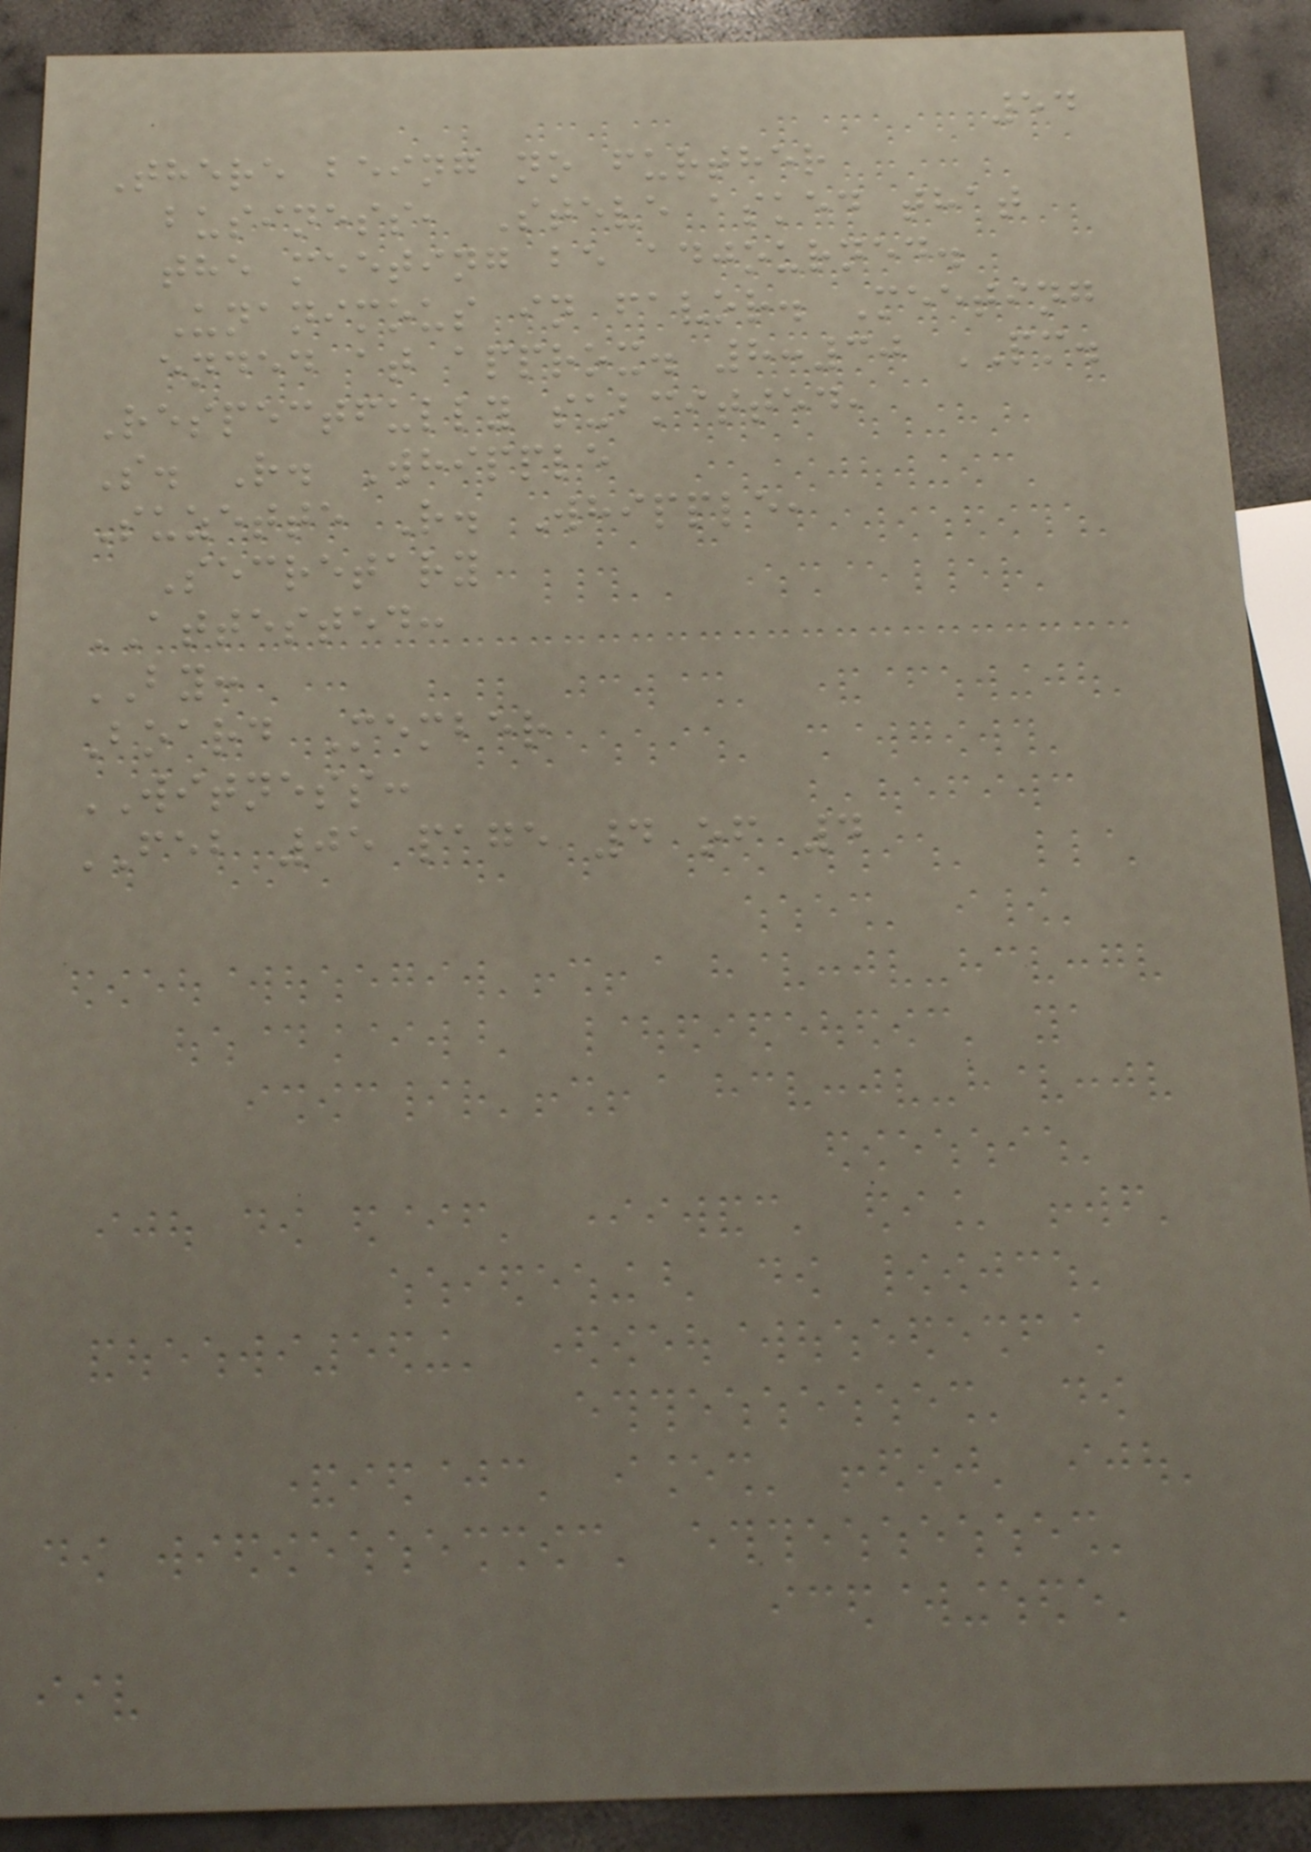54
There being no further
business, Steve asked that
the meeting be adjourned.
Unanimous in favor. Meeting
ended at approx. 8:30 PM.
Respectfully submitted,
S. R. Whipple
Suzette R. Whipple,
Secretary
ATTESTED:
BY:
Board Member
WITNESS:
FEB 05 page 4 of 4
